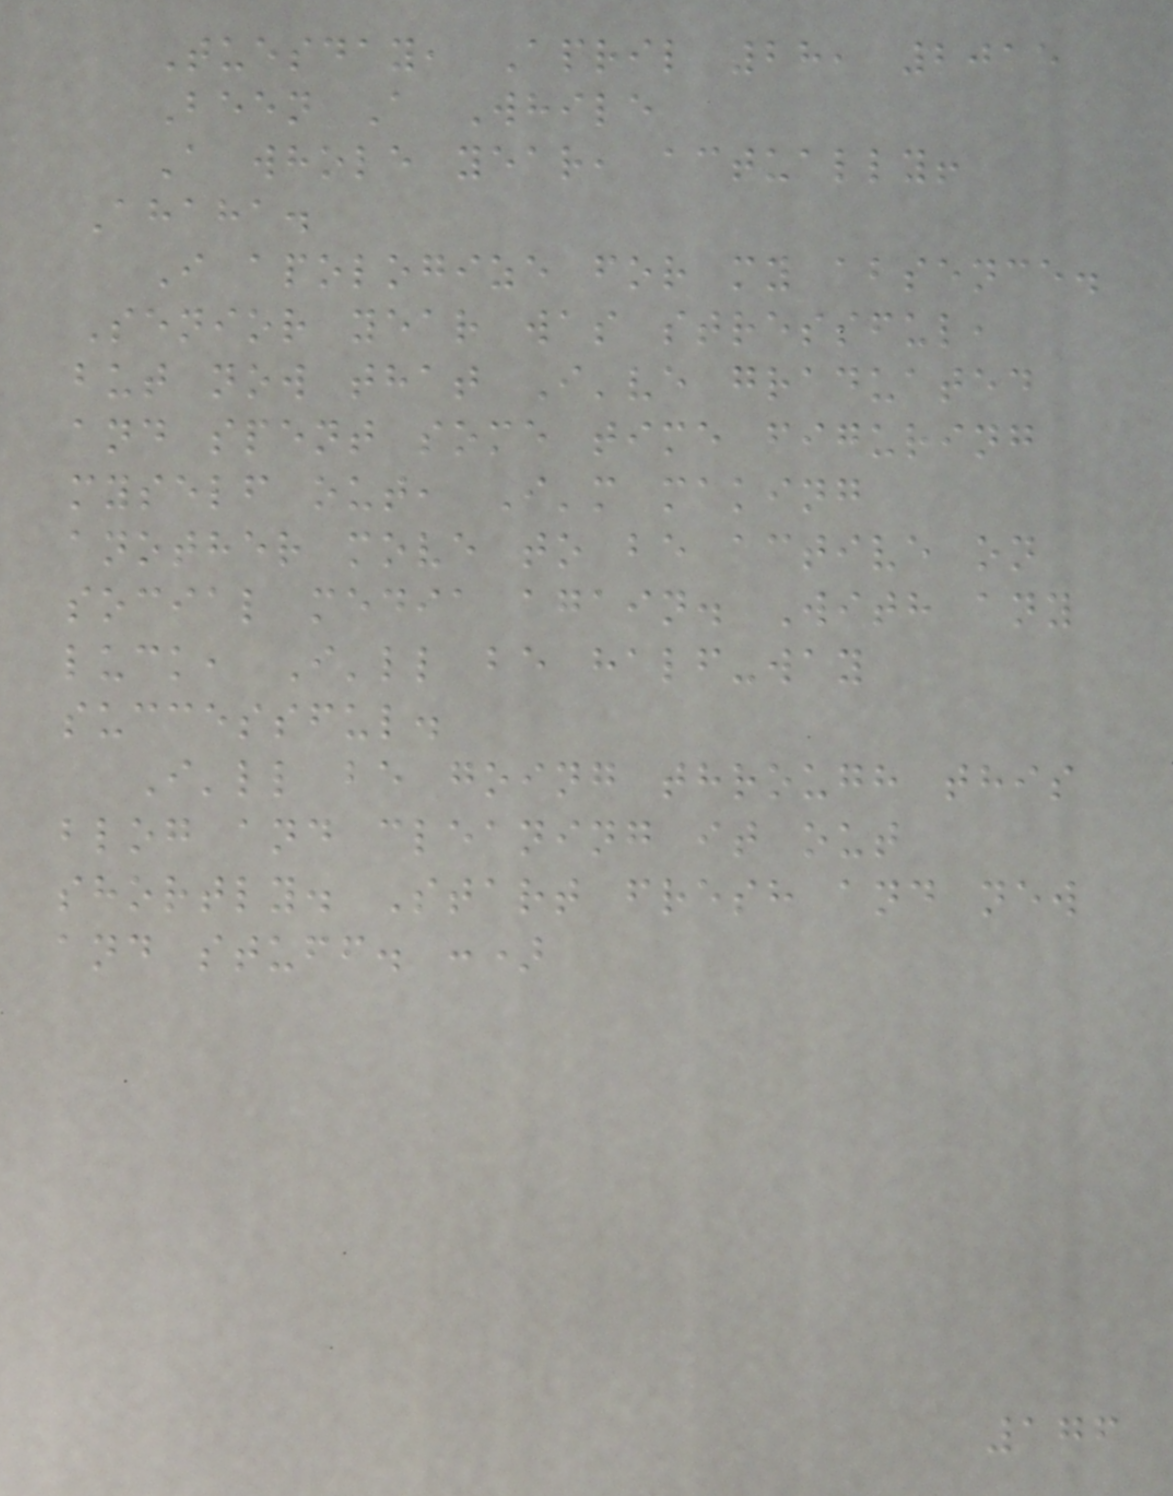Tuesday, April 28, 2015
Been A While
A whole year, actually!
Ahaha.
I apologize for my absence.
Senior year was stressful,
but now that I've graduated
and spent some time figuring
myself out, I'm making
another move to be active on
social media again. With any
luck, I'll be half-way
successful.
I'll be going through this
blog and cleaning it out
shortly. Start fresh and new
and stuff. :)
176
